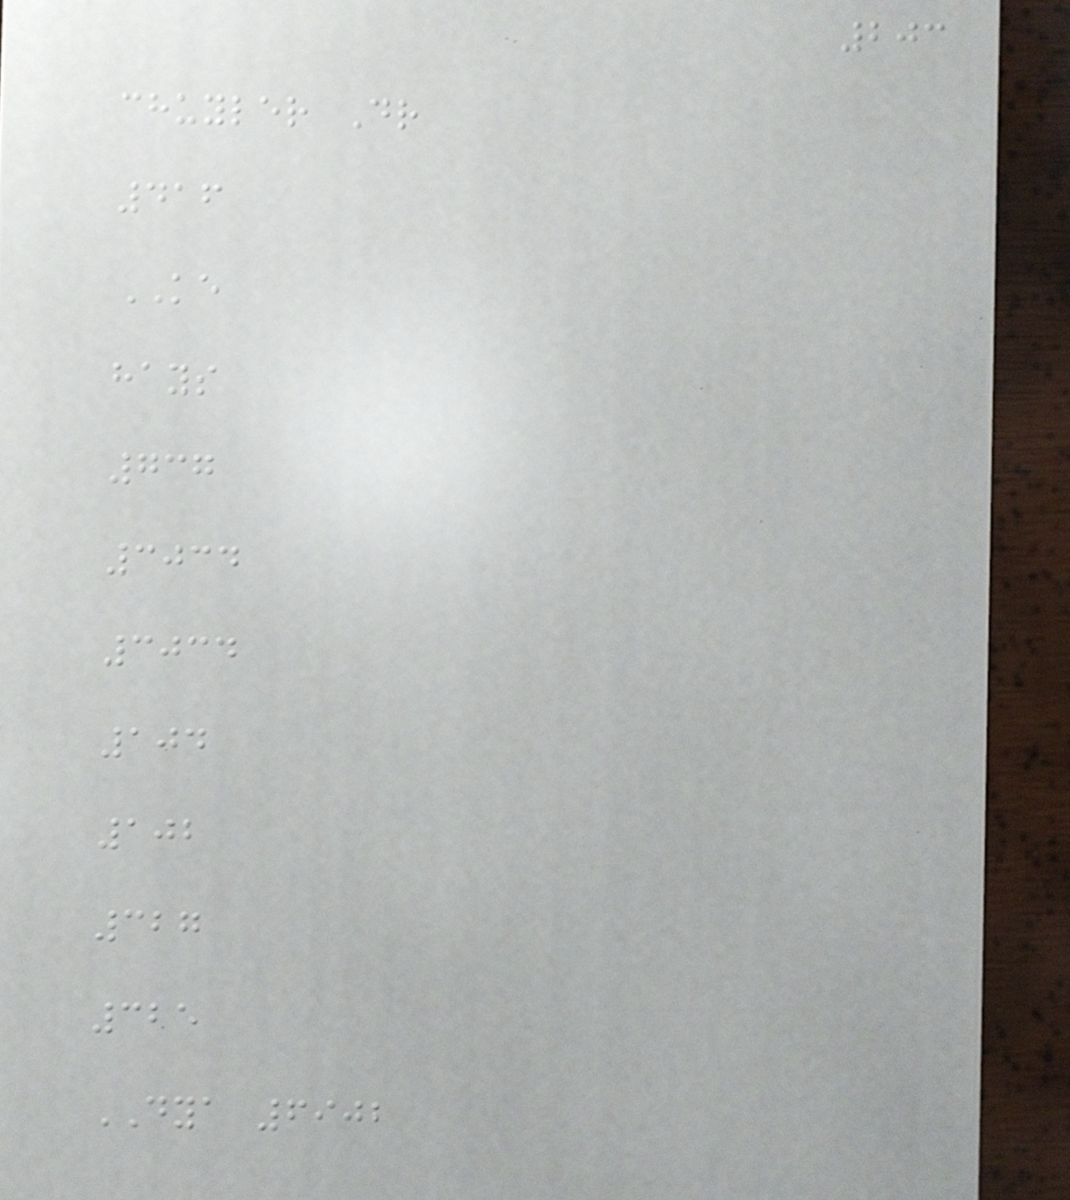203
chuyler Dr
416
KE
hays
737
3034
3034
104
102
327
325
DYA 6902
